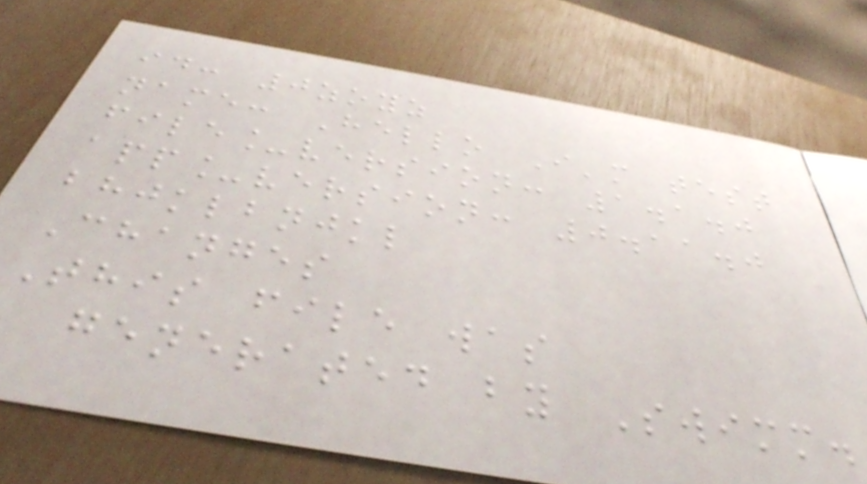id: 0zoyz
name: Hello I'm test
file_version: 1.1.0
app_version: 0.11.0
bhjklbnjkl
Changes
This file was
generated by Swimm.
